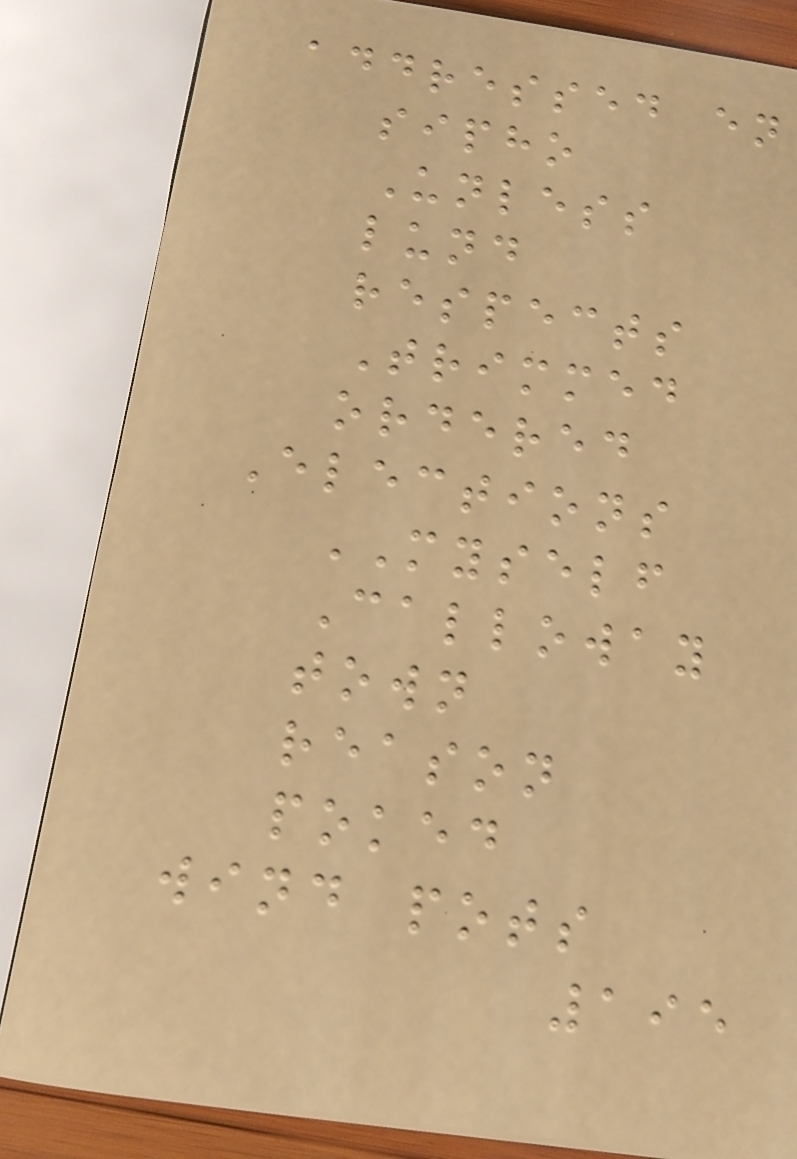addressed en
sipho
Unless
lund
respects
Trimmed
ordered
Elections
MYSELF
Calloway
town
reason
poked
wind pots
195
